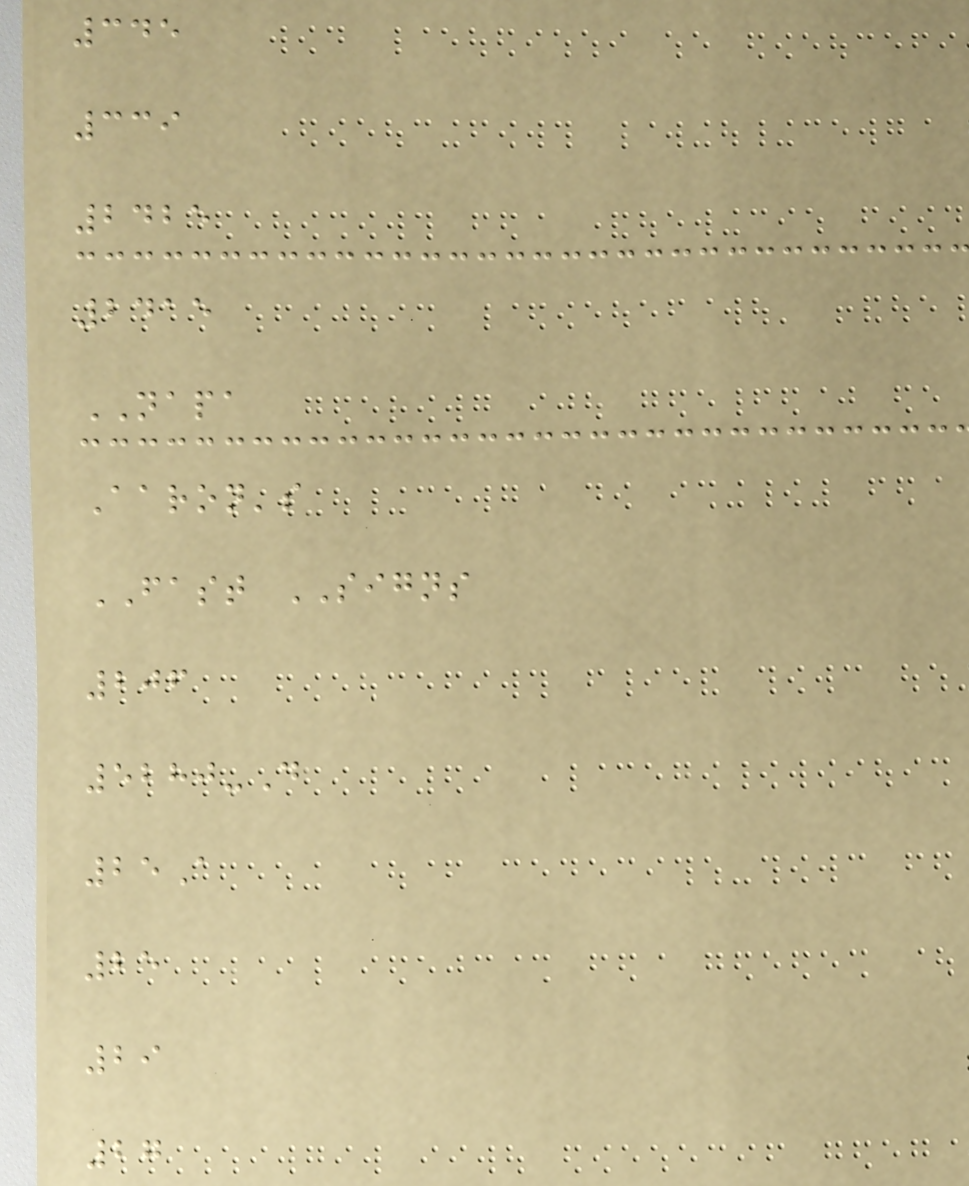345
339
2425
2415
NAPA
Aaron's
FAST SIGNS
206
5280-D
25A
25
29
27
